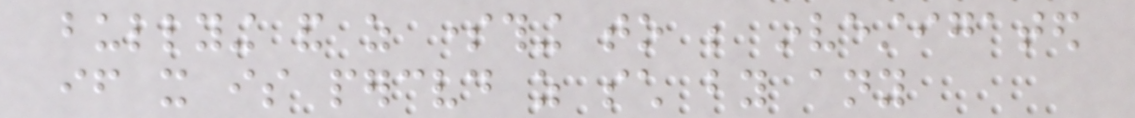bullying and as something to be investigated
if it is perceived as such by any
